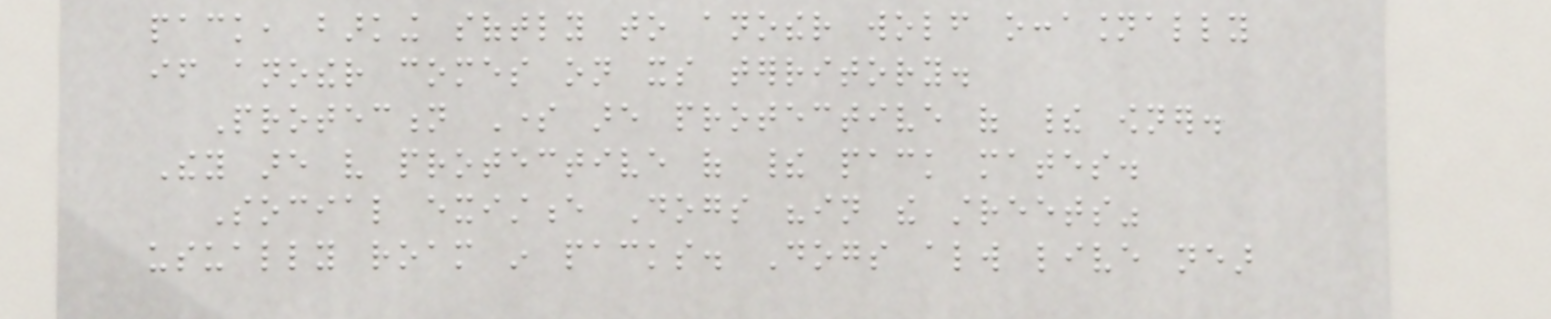pack, barking softly to another wolf occasionally
if another comes on its territory.
Protection Some are protective of their owner.
They are very protective of their pack mates.
Social existence Dogs "in the streets"
usually roam in packs. Dogs always live near
